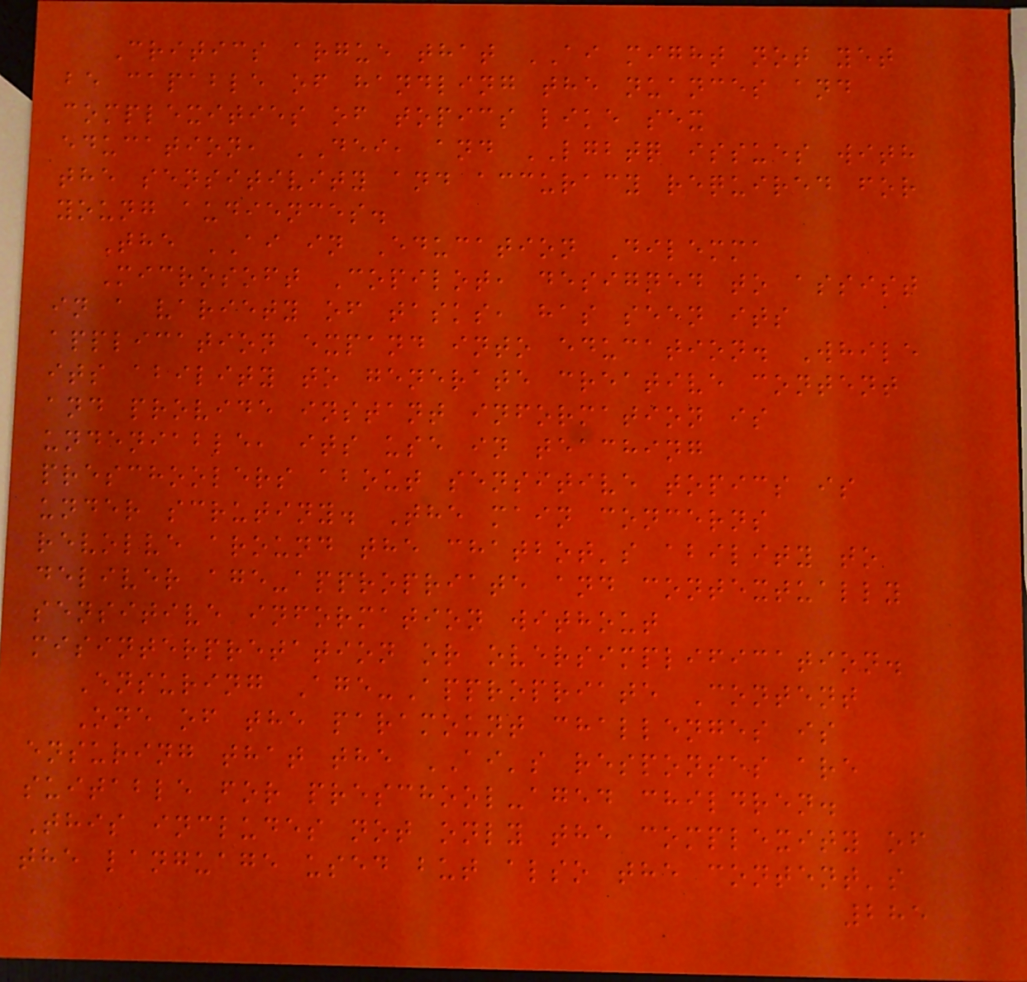Critics argue that AI might not yet
be capable of handling the nuances and
complexities of topics like sex
education, DEI, and LGBTQ issues with
the sensitivity and accuracy required for
young audiences.
The AI in Education Dilemma
Microsoft Copilot, designed to assist
in a variety of tasks, has seen its
application expand into education. While
its ability to generate creative content
and provide instant information is
undeniable, its use in teaching
preschoolers about sensitive topics is
under scrutiny. The main concerns
revolve around the chatbot's ability to
deliver age-appropriate and contextually
sensitive information without
misinterpretation or oversimplification.
Ensuring Age-Appropriate Content
One of the paramount challenges is
ensuring that the AI's responses are
suitable for preschool-aged children.
This includes not only the complexity of
the language used but also the content's
285
